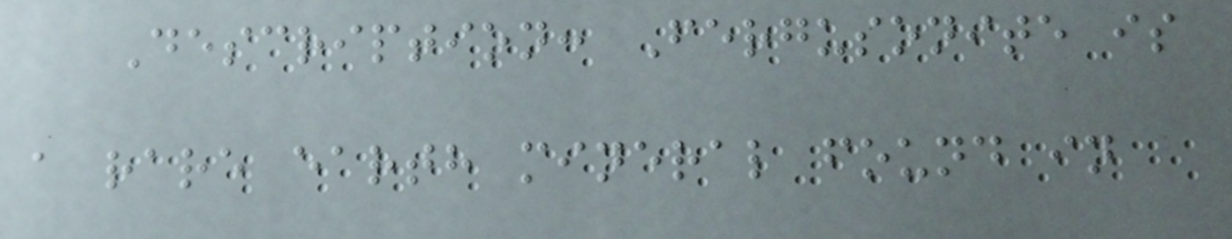Description: Fergusonite is
a rare earth mineral found in
